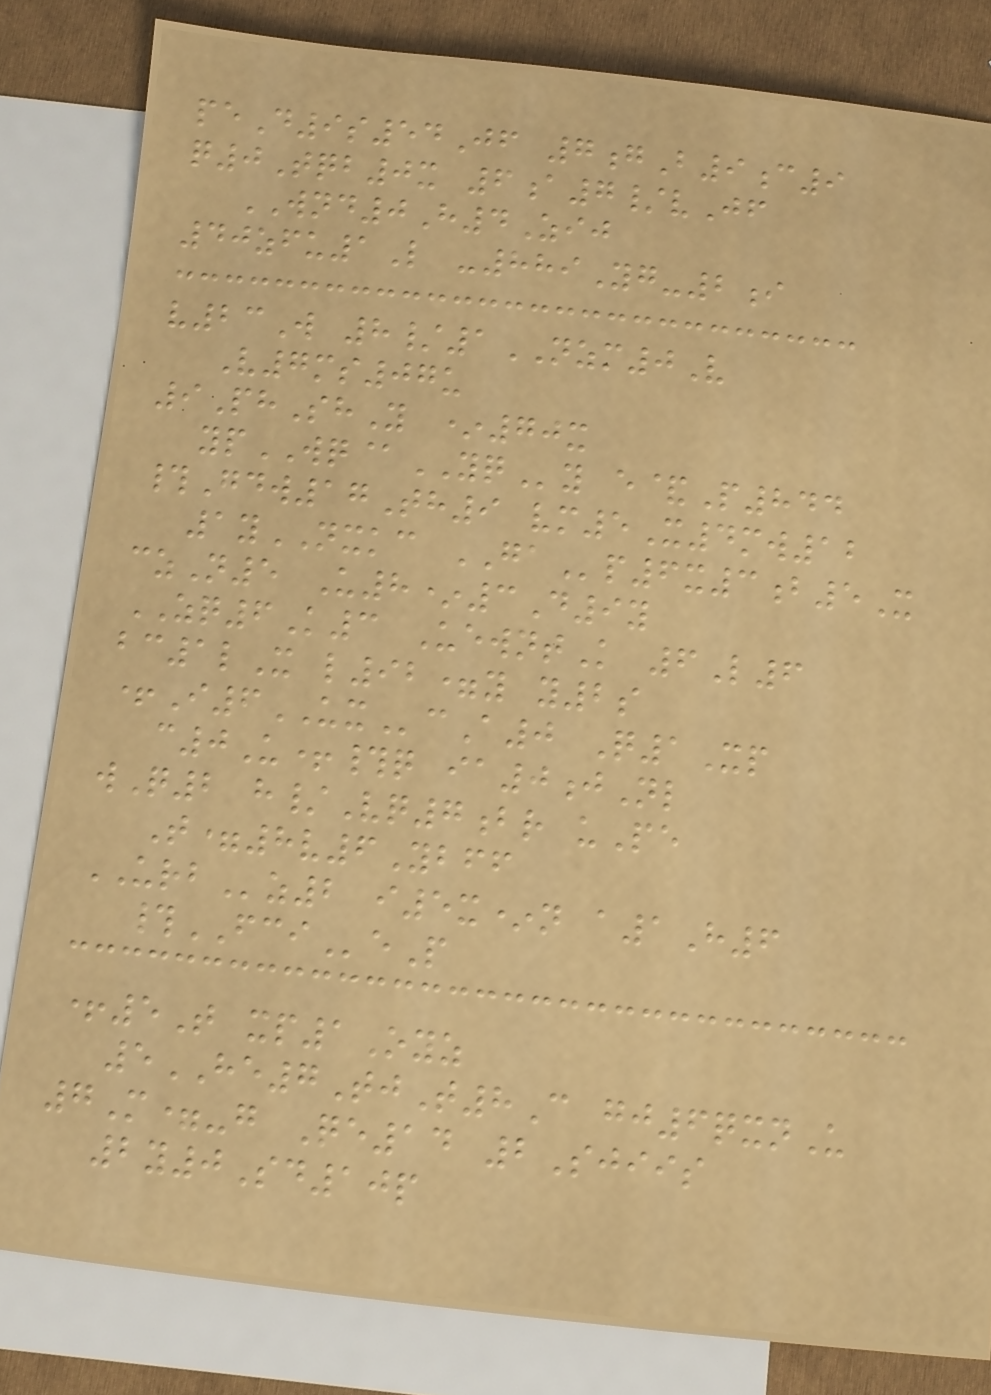peD9s54Jf 7gB9c9
q0Tqb0x 6a7/vJf
WND0H4Zij
40zfu1L -889Yg-2i
v23W 8/1NZM0V
V7ms07u
9PhShY *70x
ypWQ@YQy e&P844
#Gdw17Th9 vm5X4mw12
1yNXKC GAp6x3b5X
czN5 U8*3D9y
ZQ6K3 UewntK 6L6
bc1lX l92=y y2s
+I6UXcA0 Q1Xp
c0U+#q ia0jNl
wQ2 h/Vq7br uPe
T=8v6Ybff
URBz2 i5x*n a1H6
#FCIeP
+5T xp1Oyz
5HE7TjT8C gj6qxnU
7M=-g Qe14 2Sjiis
2y0Sd10p
